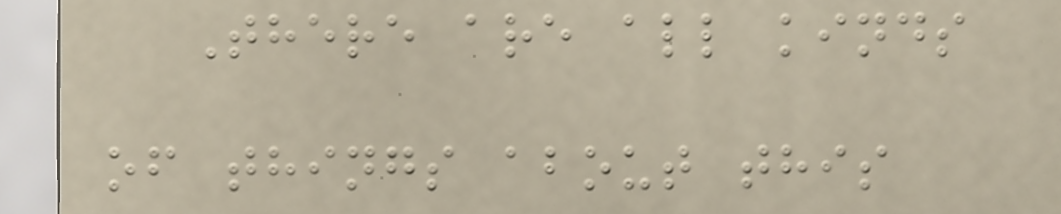There are all kinds
of things about this
